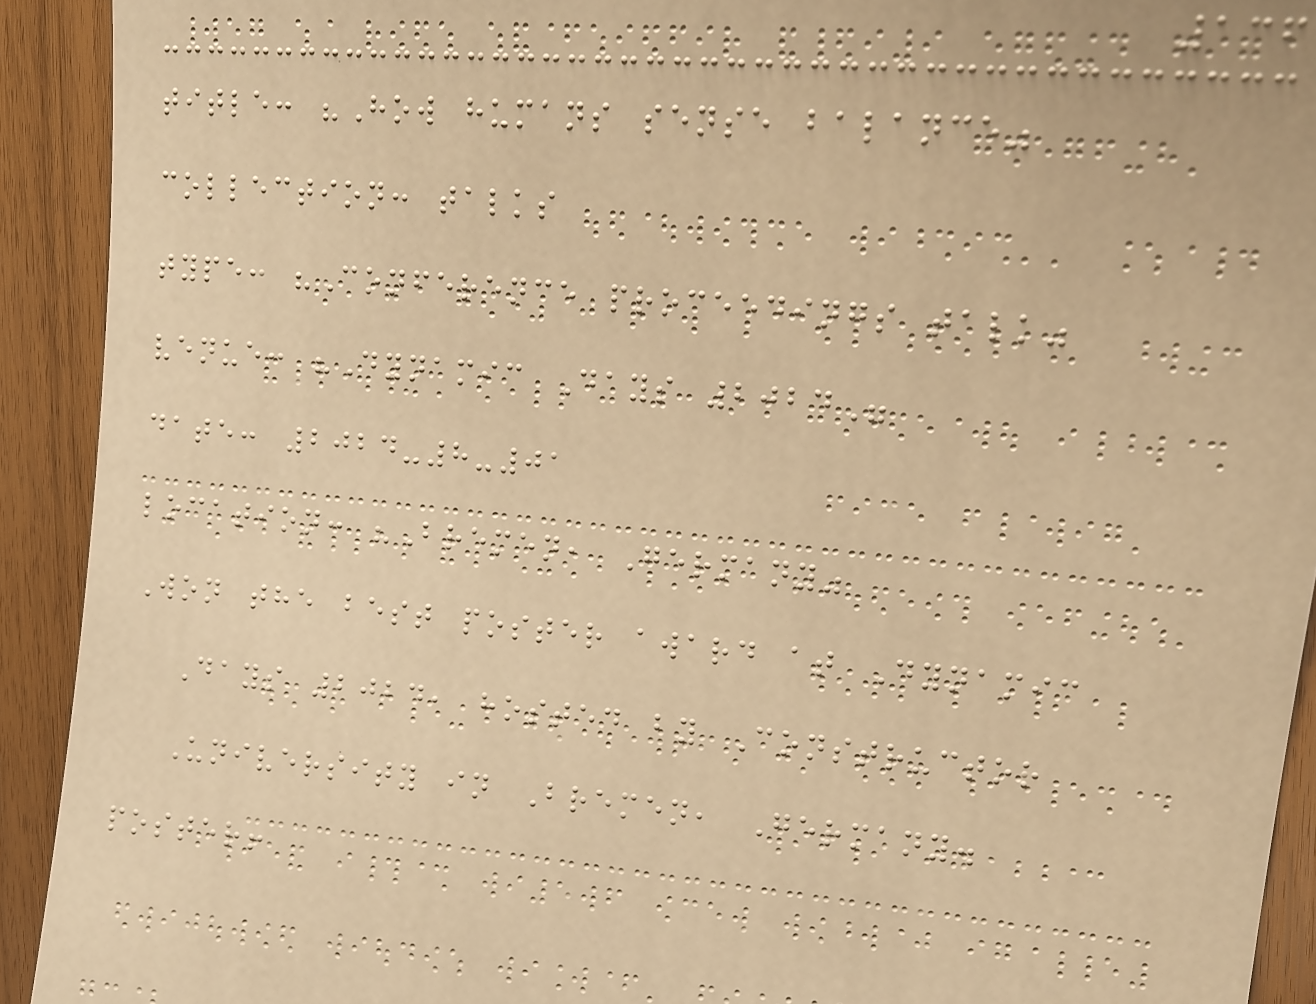136
title: "How humans sense balance"
collection: talks
type: "Conference proceedings talk"
venue: "Dynamic Days 2024"
date: 2024-8-01
location: "Bremen, Germany"
Won the best poster award at Dynamic
Days 2024, hosted by Constructor
University in Bremen, Germany.
poster!
